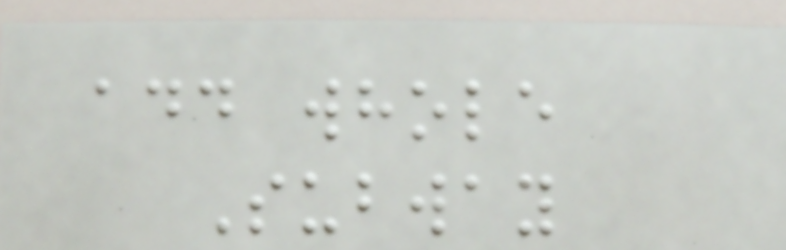add whole
Subway
